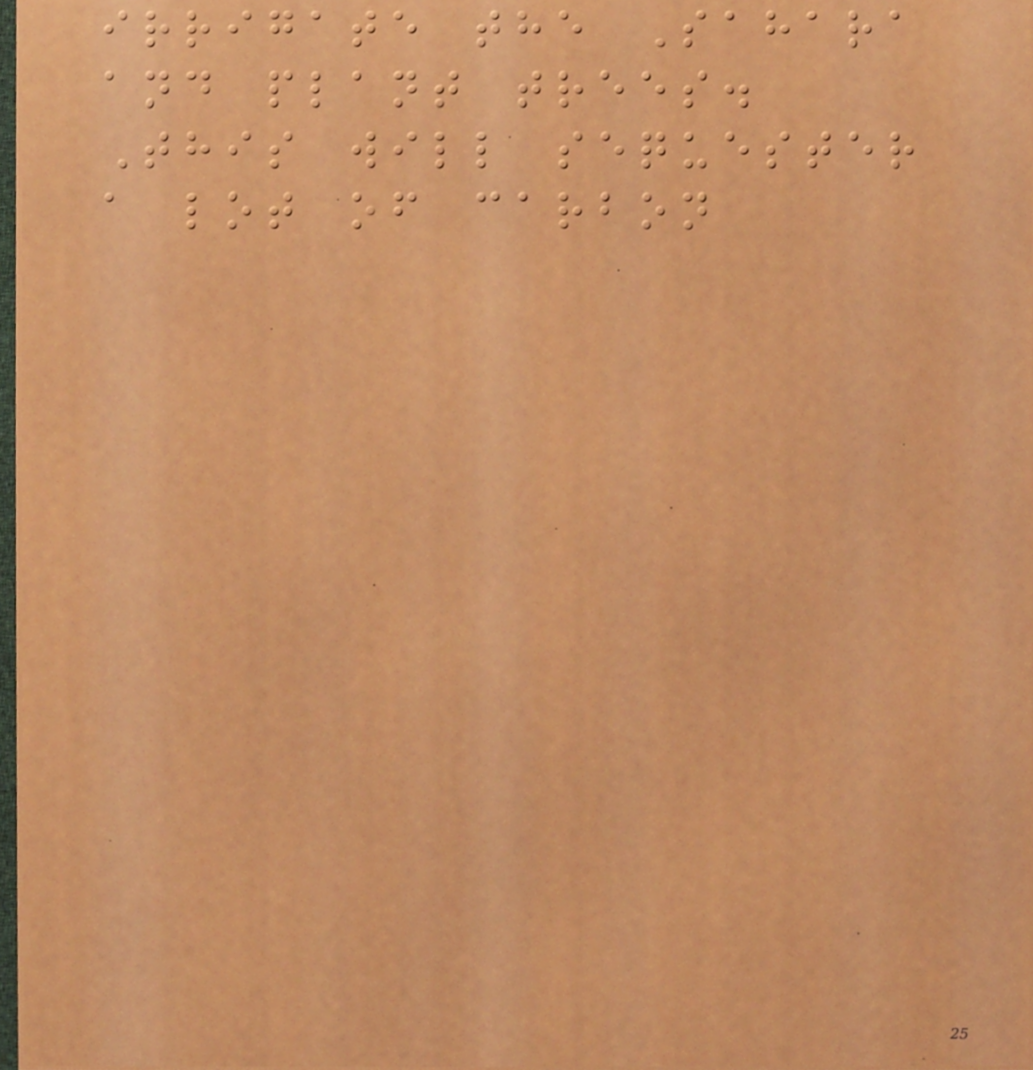irrigate the Sahara
and plant trees.
This will sequester
a lot of carbon
